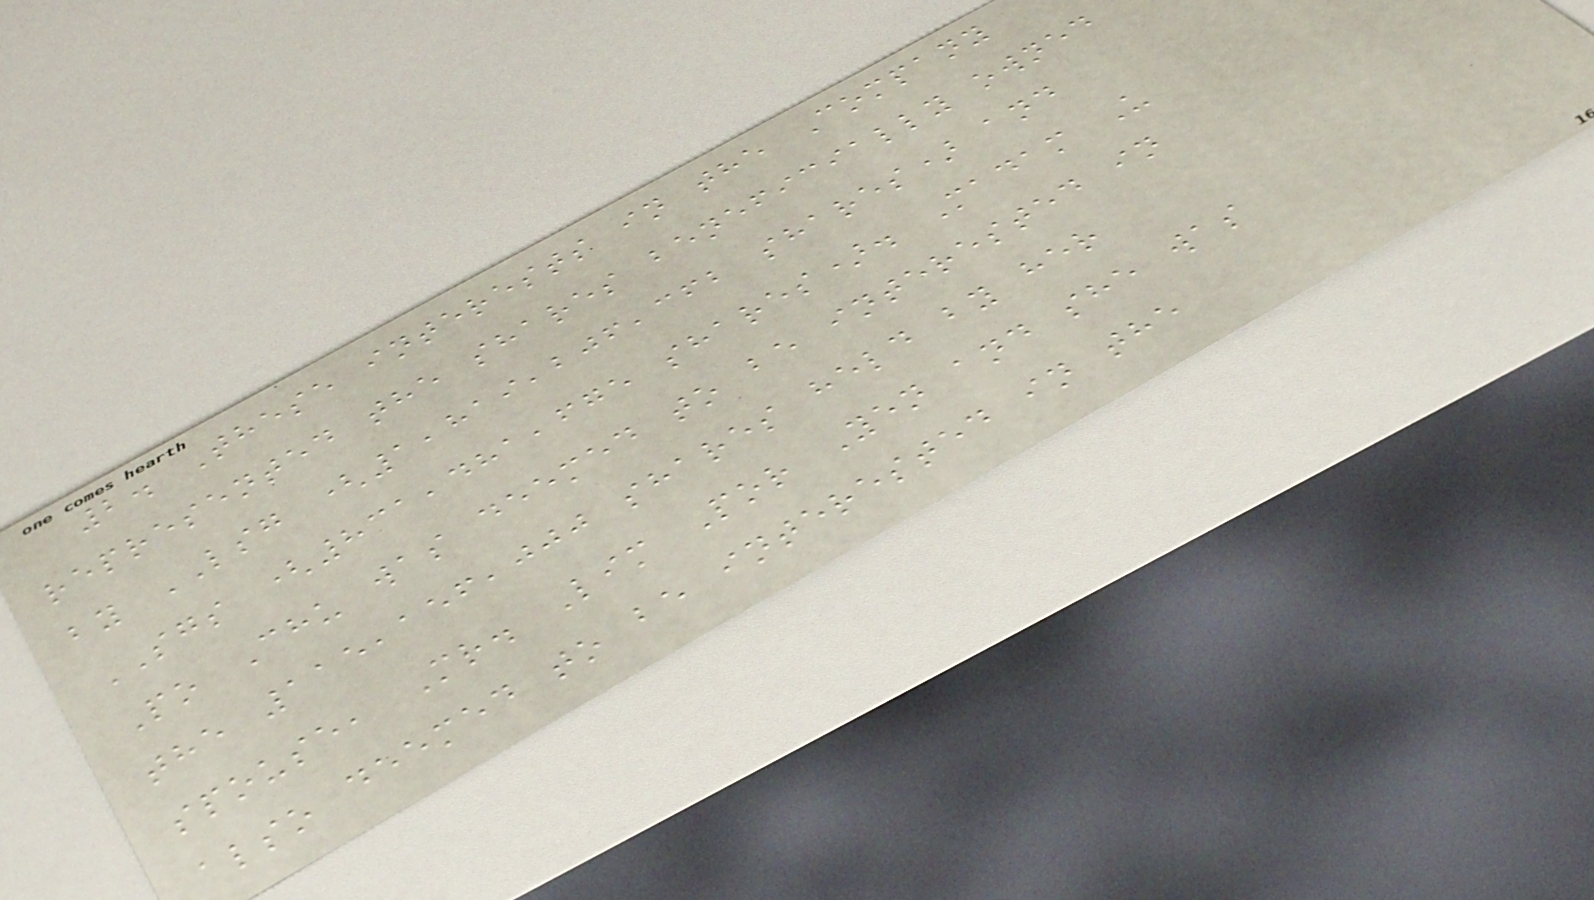2. These interests in the Company
represented the shares beneficially owned
by LSG (1,819,206,362 shares) and
SGS (831,481,675 shares). Madam U
Po Chu was deemed to be interested in
the 115,156,000 shares held by her
spouse, Mr. Lim Por Yen and she was
also deemed to be interested in the
